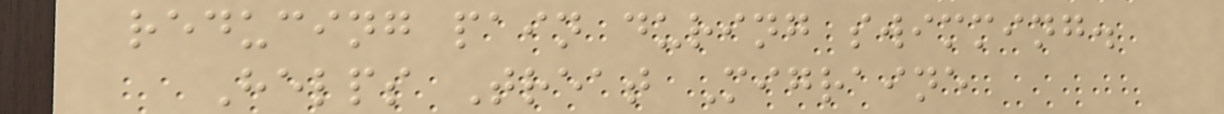reducing pain during swimming.
Helps Treat Migraine
